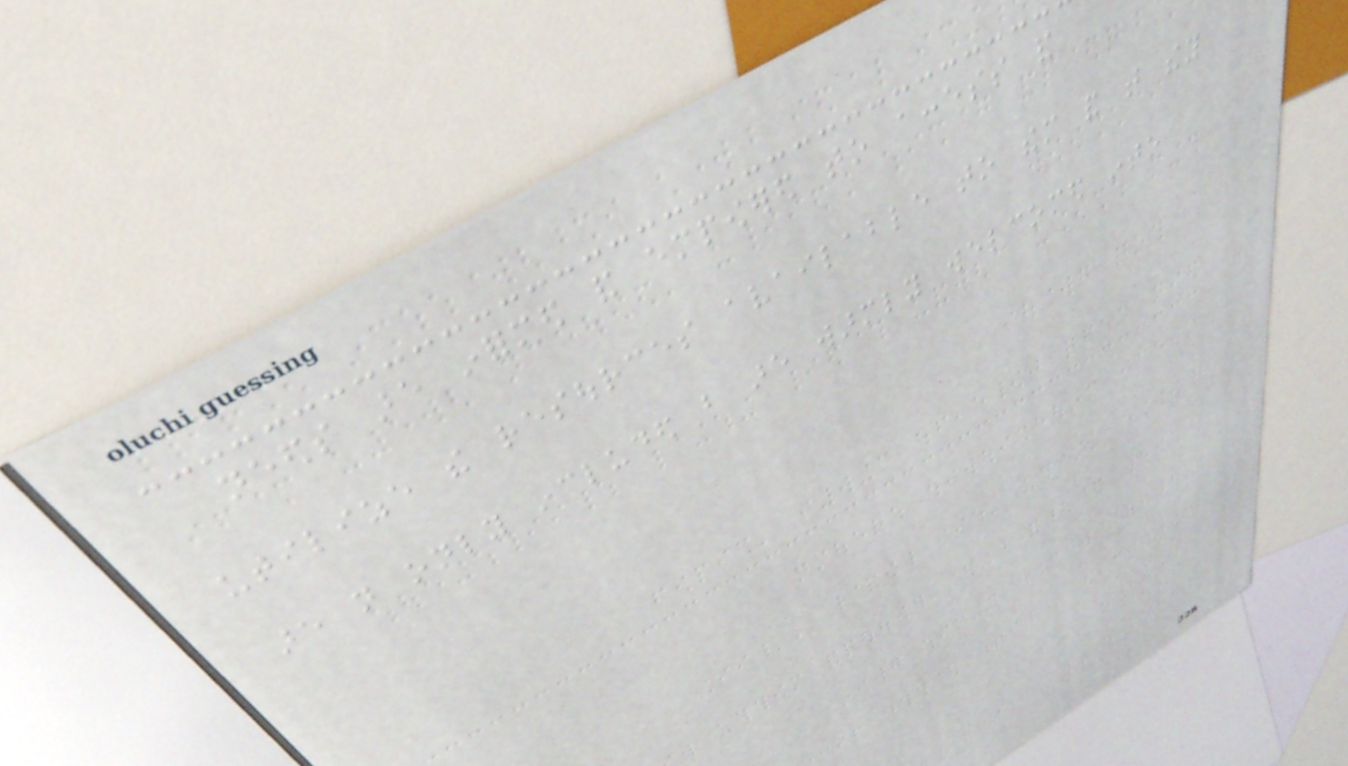needs are informed and empowered to access and
utilize the resources available to them and that they
are not only included but are warmly welcomed into
